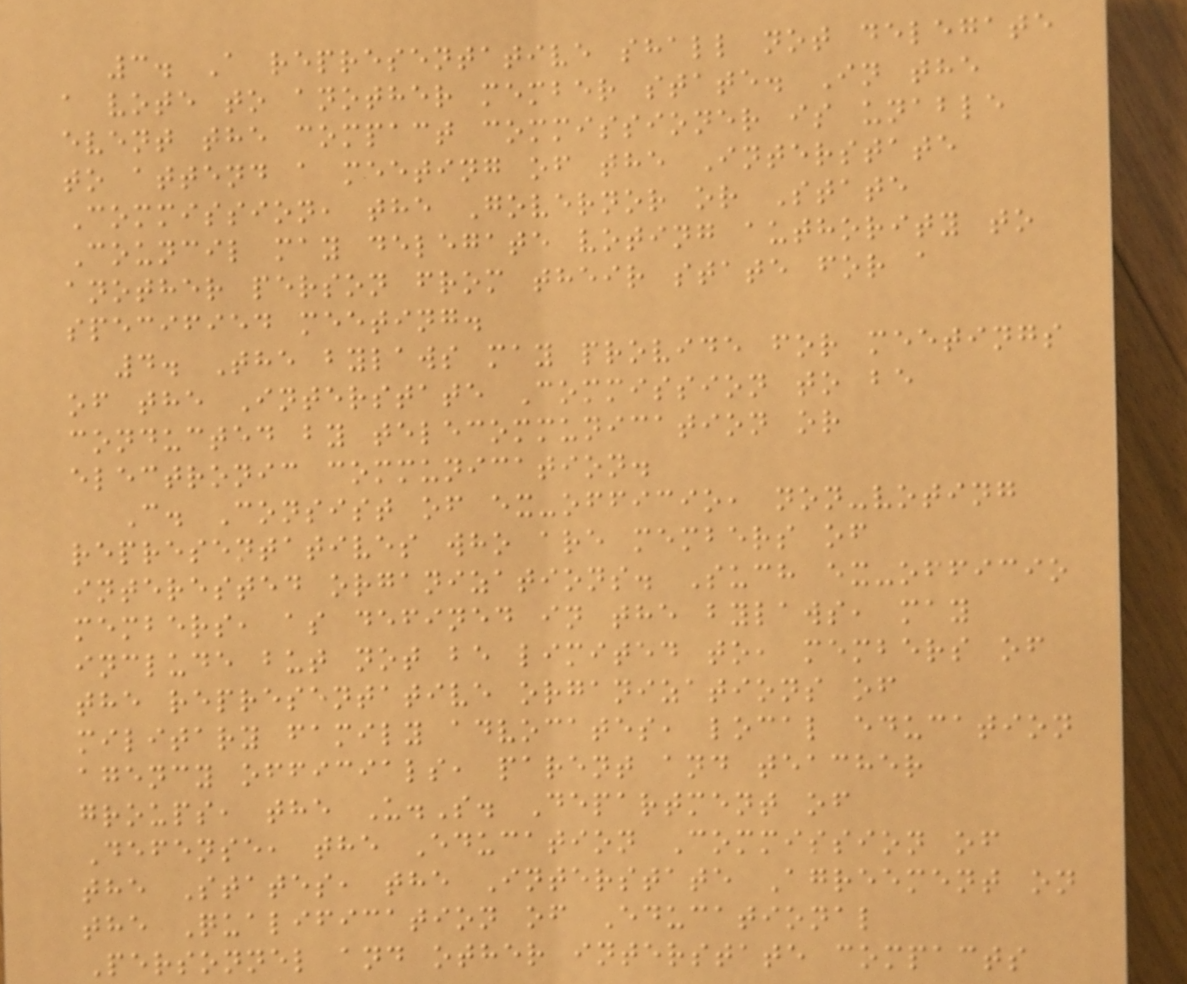3. A representative shall not delegate
a vote to another member state. In the
event the compact commissioner is unable
to attend a meeting of the Interstate
Commission, the Governor or State
Council may delegate voting authority to
another person from their state for a
specified meeting.
4. The bylaws may provide for meetings
of the Interstate Commission to be
conducted by telecommunication or
electronic communication.
C. Consist of ex-officio, non-voting
representatives who are members of
interested organizations. Such ex-officio
members, as defined in the bylaws, may
include but not be limited to, members of
the representative organizations of
military family advocates, local education
agency officials, parent and teacher
groups, the U.S. Department of
Defense, the Education Commission of
the States, the Interstate Agreement on
the Qualification of Educational
Personnel and other interstate compacts
